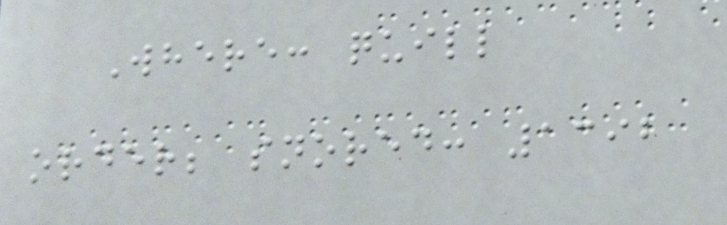Where: quill
order; snored: 1392
